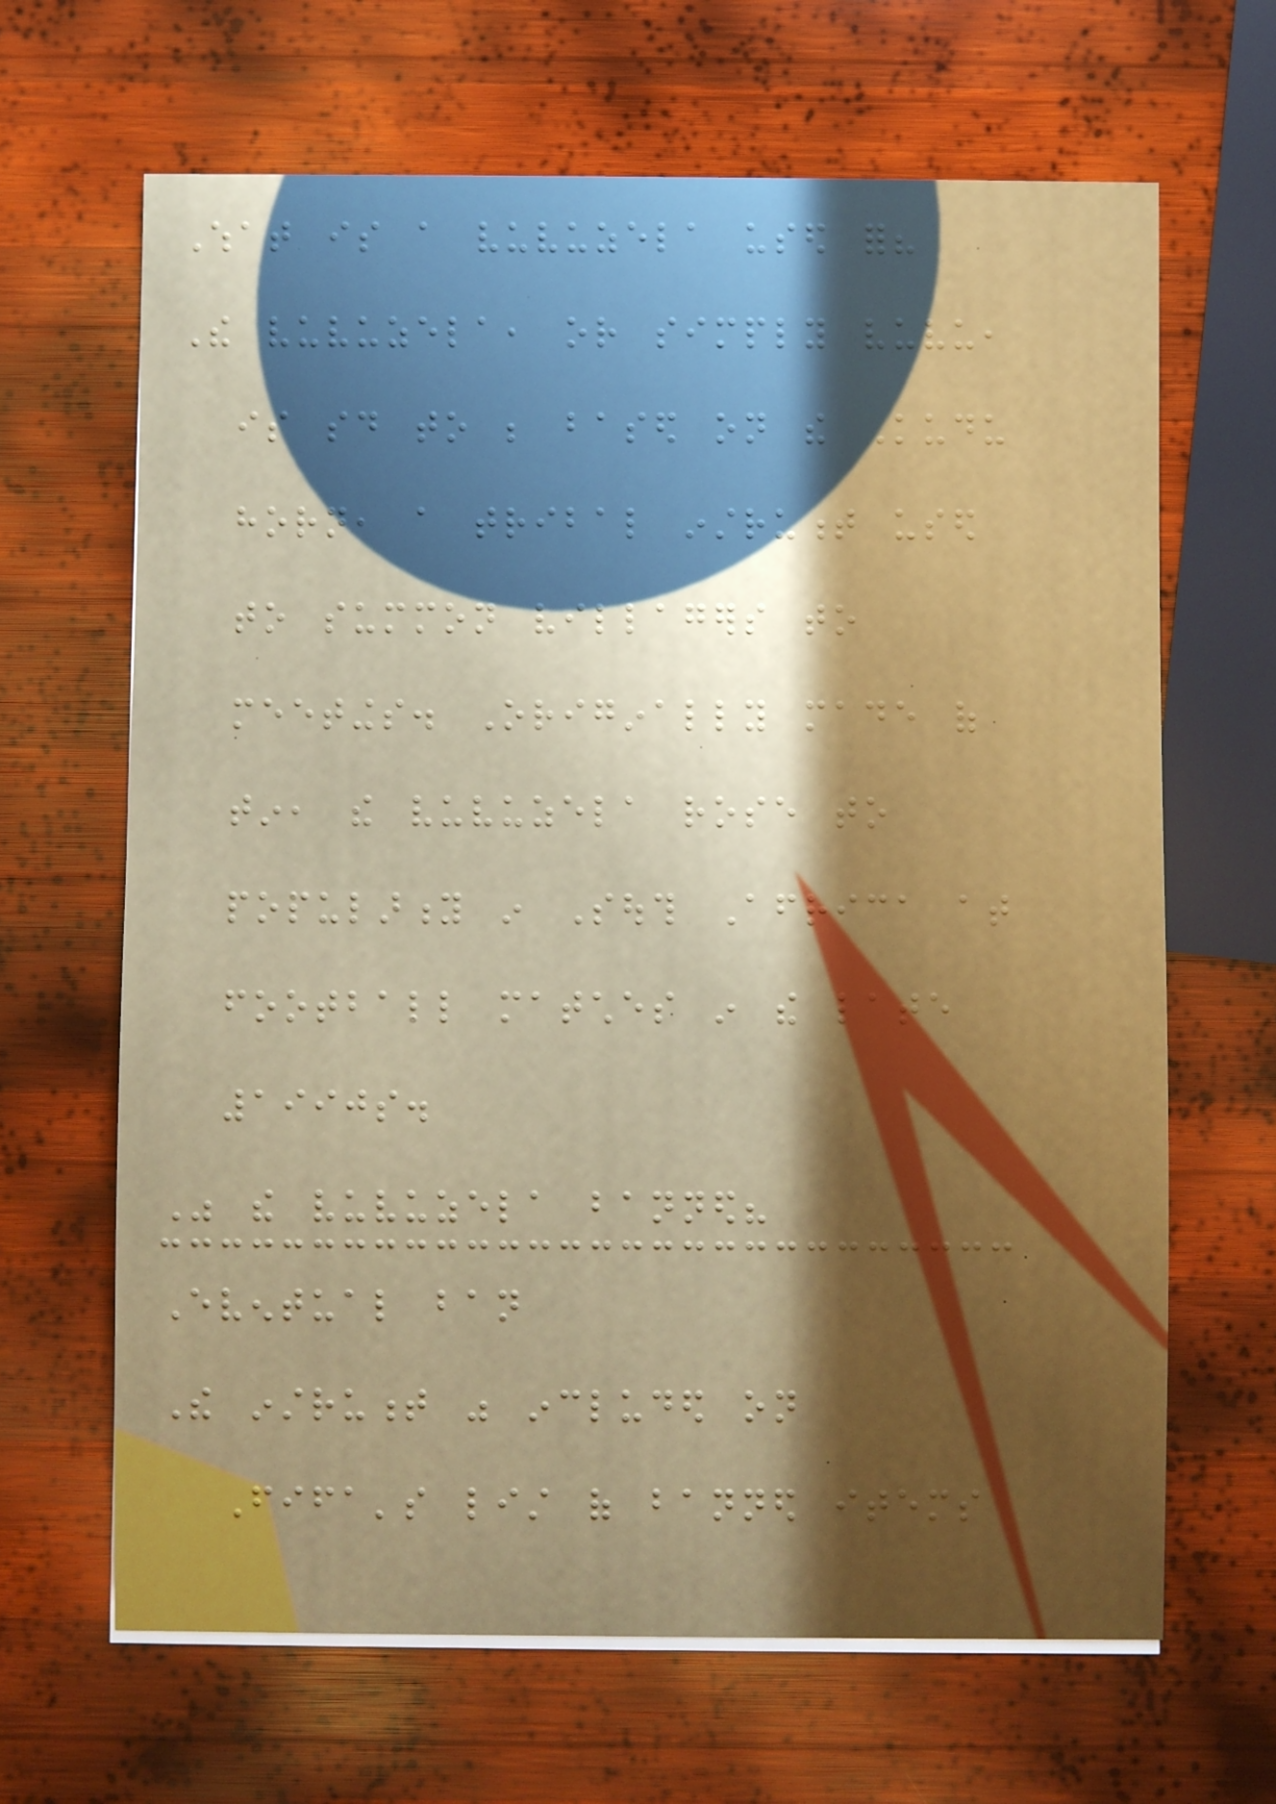What is a vuvuzela used for?
The vuvuzela, or simply vuvu,
is said to be based on the Kudu
horn, a tribal instrument used
to summon villagers to
meetings. Originally made of
tin, the vuvuzela rose to
popularity in South Africa at
football matches in the late
1990s.
Was the vuvuzela banned?
Eventual ban
The instrument was included on
Fifa's list of banned items
